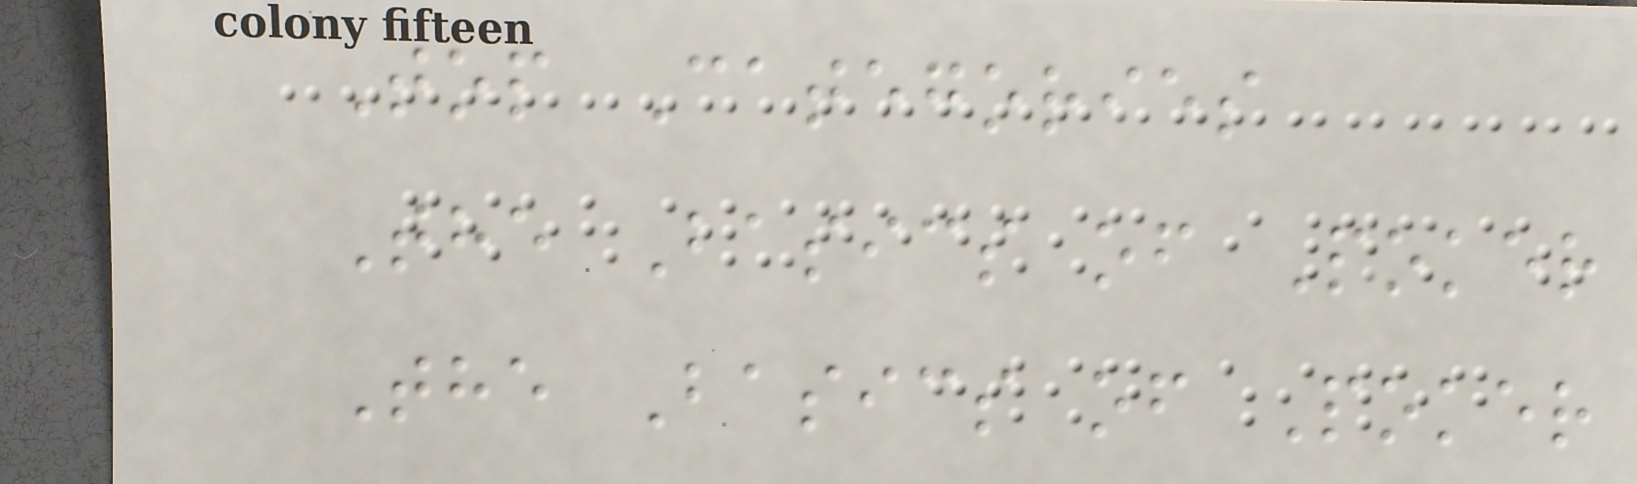Top Categories
The Basics of Poker
The Basics of Poker
